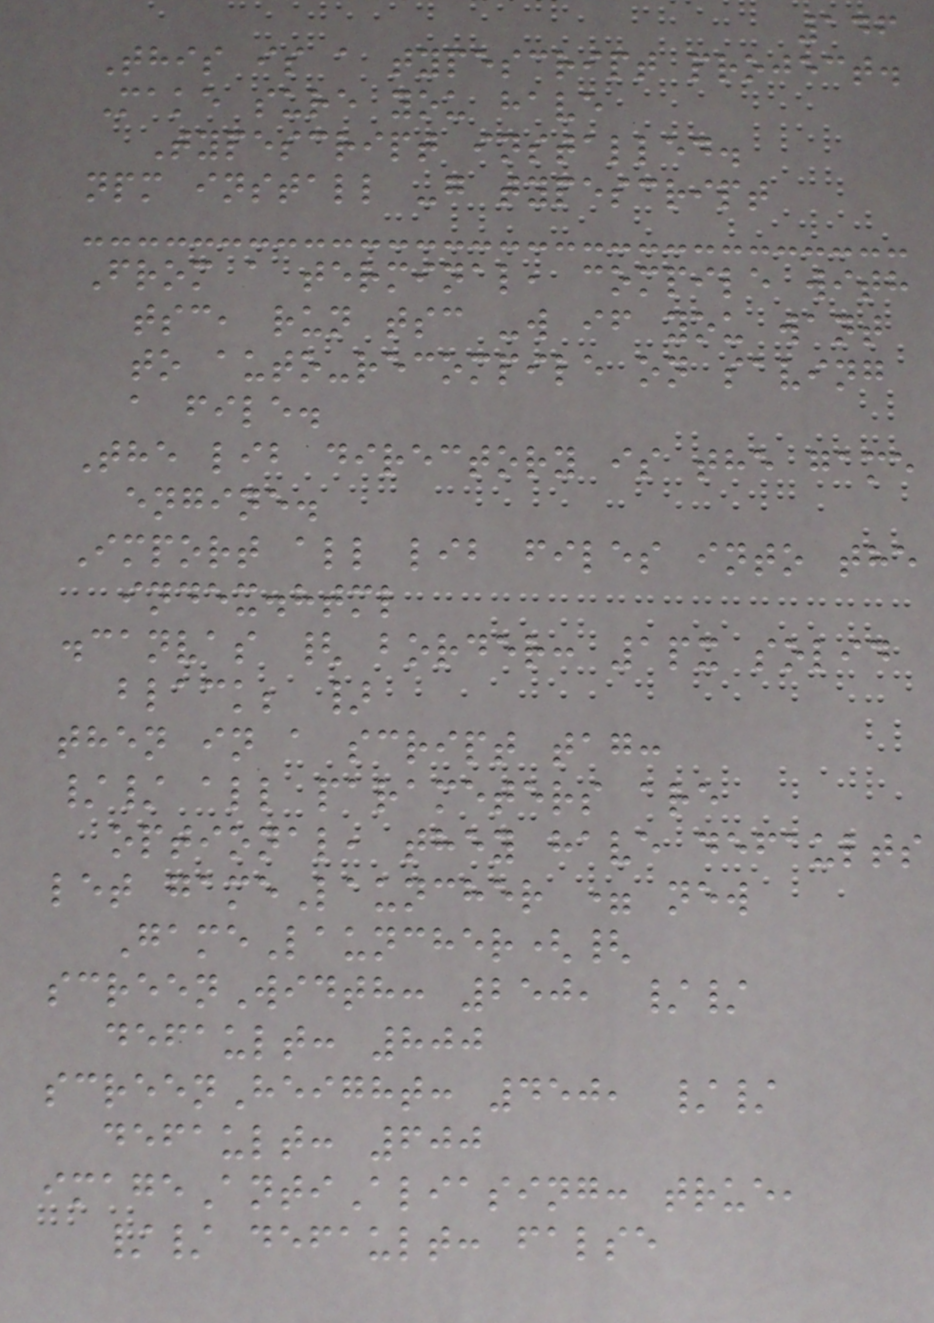146
This is a typescript project.
Make sure you have
Typescript installed.
npm install -g typescript
From a terminal, compile with
tsc, run tsc -w if you want
to auto-recompile on saving
a file.
The lib directory is the game
engine.
Import all lib files into the
index.html
.canvas { border: 1px solid
black; }
then in a script tag:
// all parameters are
optional, they have defaults
let gameLauncher = new
GameLauncher({
screenWidth: 250, //
default: 800
screenHeight: 450, //
default: 600
imageAntiAliasing: true,
// default: false
